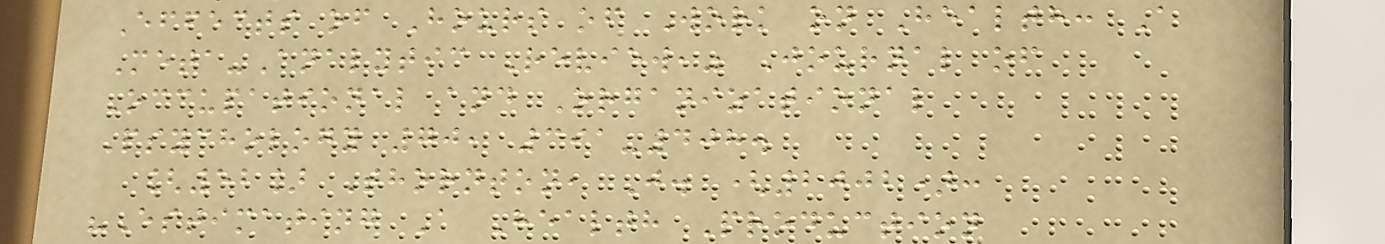Effects of Hours of Work on Health: A
Meta-Analytic Review," Journal of
Occupational and Organizational
Psychology 70, 391-408.
[52] Thornton, J. (2002):
"Estimating A Health Production
